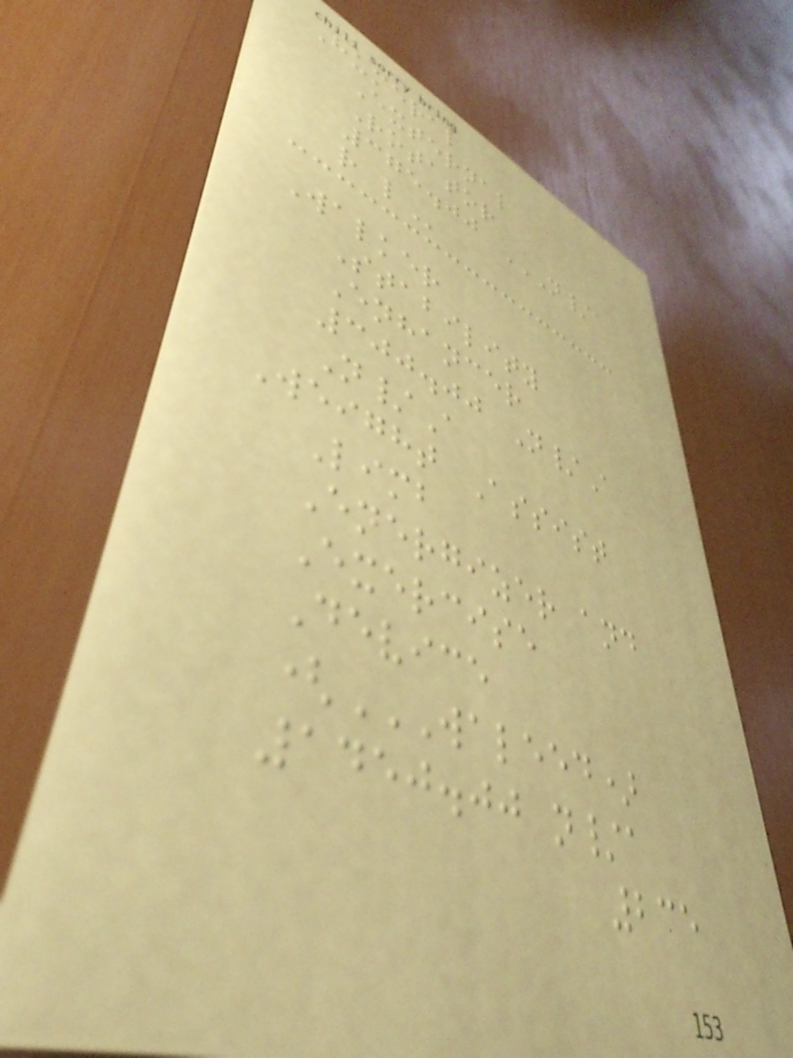Humeral
External
Rotator
375.00 N/A
R L
Walker
Stability
Enhancer
300.00 N/A
N/A
Weight Assist
Limb
Energizer and
Exercise
Device
(WALEED)
1450.00 N/A
235
